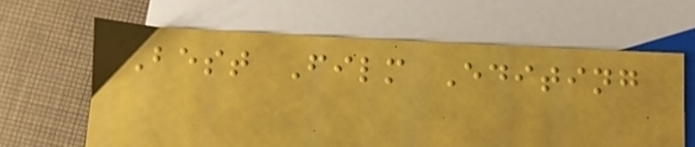Best Film Editing
